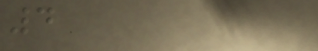4
